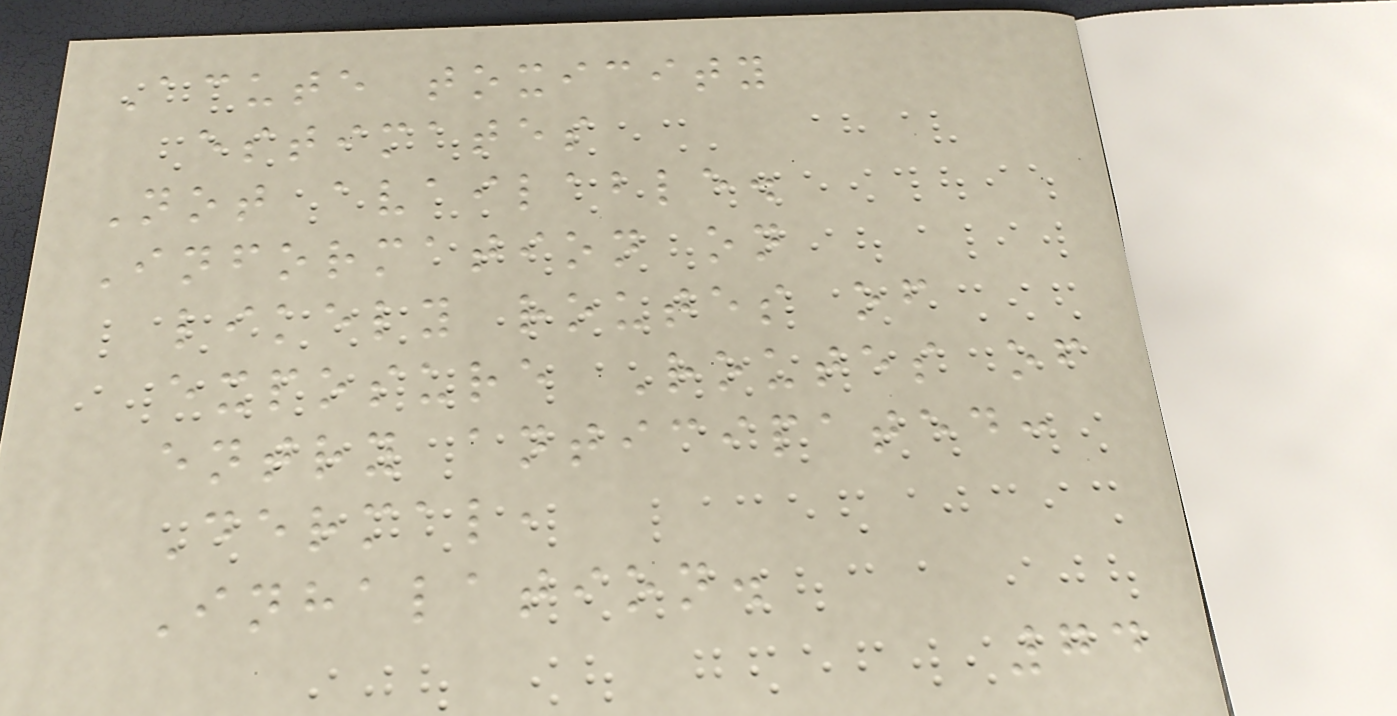Acute toxicity
estimates
Not available.
Information on
likely routes of
exposure Routes of
entry anticipated:
Dermal,
Inhalation.
74
